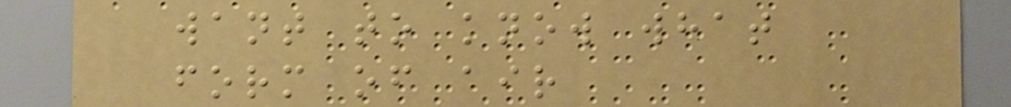want to know what
form of air
